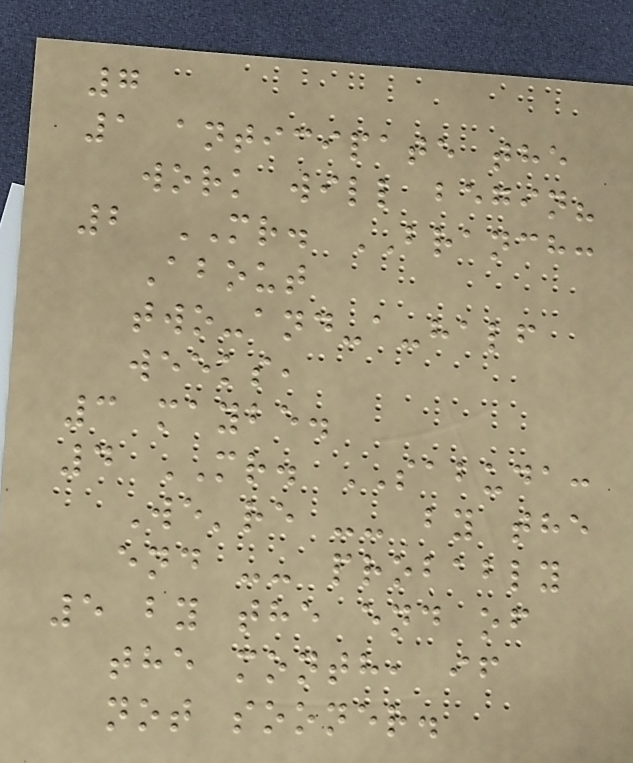7
1 anticipate the
work will begin?
2 MR. BRANCH:
About
two-and-a-half
weeks,
3 maybe.
4 MR. SABUDA:
We're -- by the
end -- probably
5 by the end of
the month, if
not sooner.
